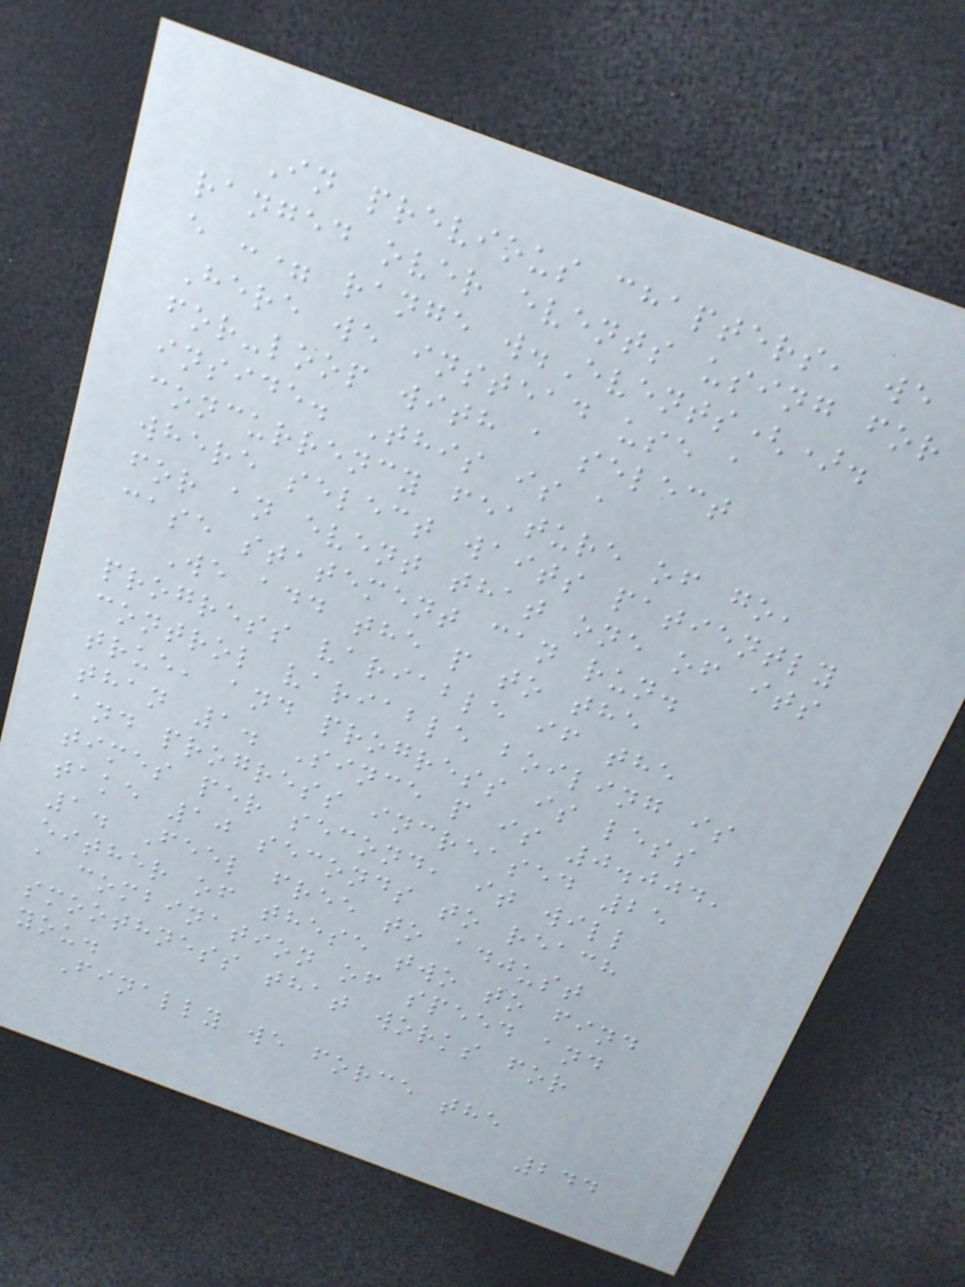In previous chapters, we
ranged over events using for
e := range w.Events().
Here we instead use a
for-loop with a select
inside. This is a
concurrency feature of go,
where select waits patiently
for an event that one of its
case statement can run.
We add the p to the
progress variable if the
control variable boiling is
true, and progress is less
than 1. Since p is 0.004,
and progress increased 25
times per second, it will
take 10 seconds to reach
1. Feel free to adjust
either of these two to find
a combination of speed and
smoothness that works for
you.
Finally we force the
244
